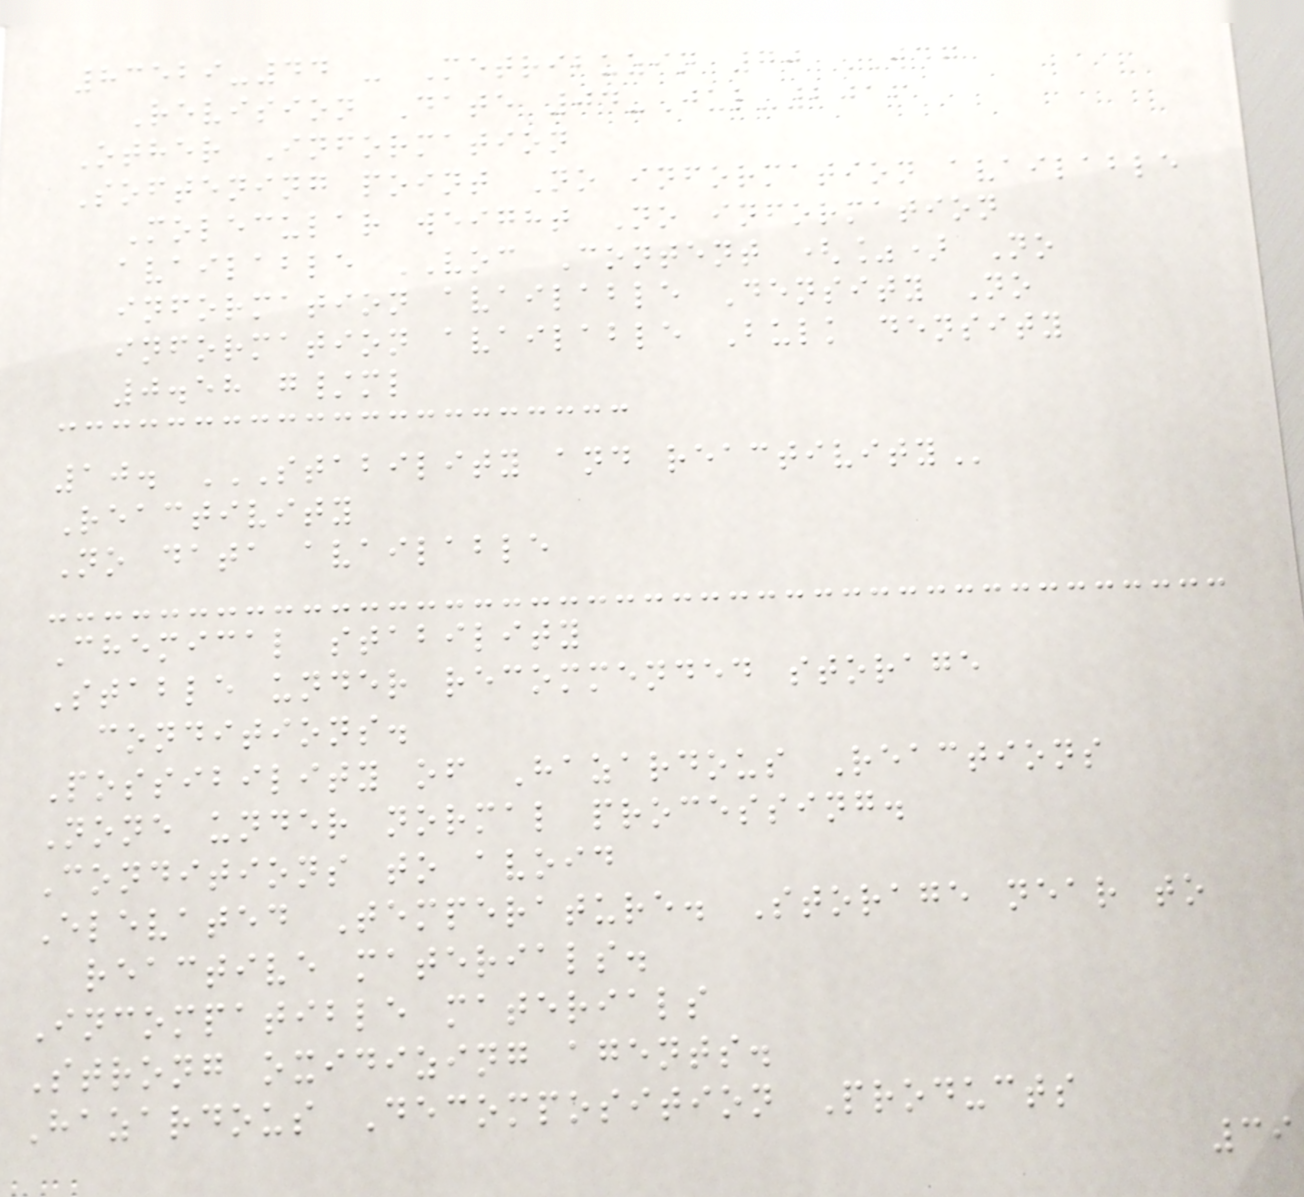83529-44 - Metribuzin 70 WDG
Revision Date 04-Jul-2016
Other Information
Softening point No information available
Molecular weight No information
available VOC Content (%) No
information available Density No
information available Bulk density
0.58 g/ml
10. STABILITY AND REACTIVITY
Reactivity
No data available
Chemical stability
Stable under recommended storage
conditions.
Possibility of Hazardous Reactions
None under normal processing.
Conditions to avoid
Elevated Temperature. Storage near to
reactive materials.
Incompatible materials
Strong oxidizing agents.
Hazardous Decomposition Products
39
